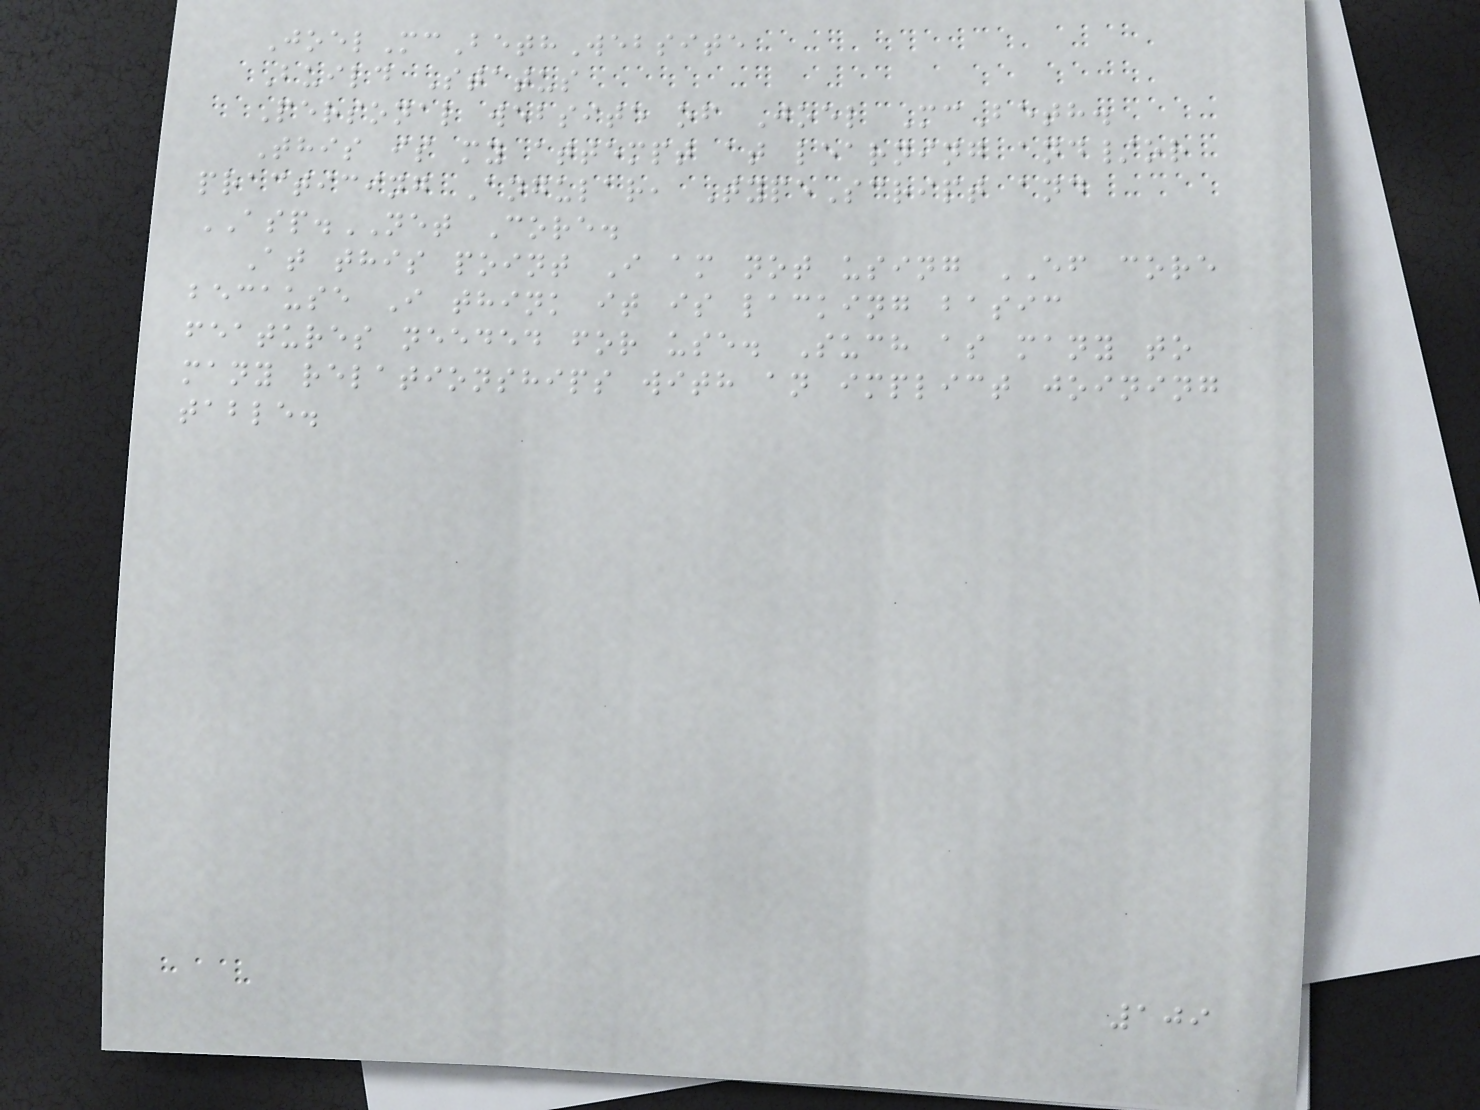JoelMcBethWebsite
Build Status
Personal website of Joel McBeth.
This is my attempt at learning and/or
practicing Angular, TypeScript and
ASP.NET Core.
At this point I am not using EF core
because I think it is lacking basic
features needed for use. Such as many to
many relationships with an implict joining
table.
109
